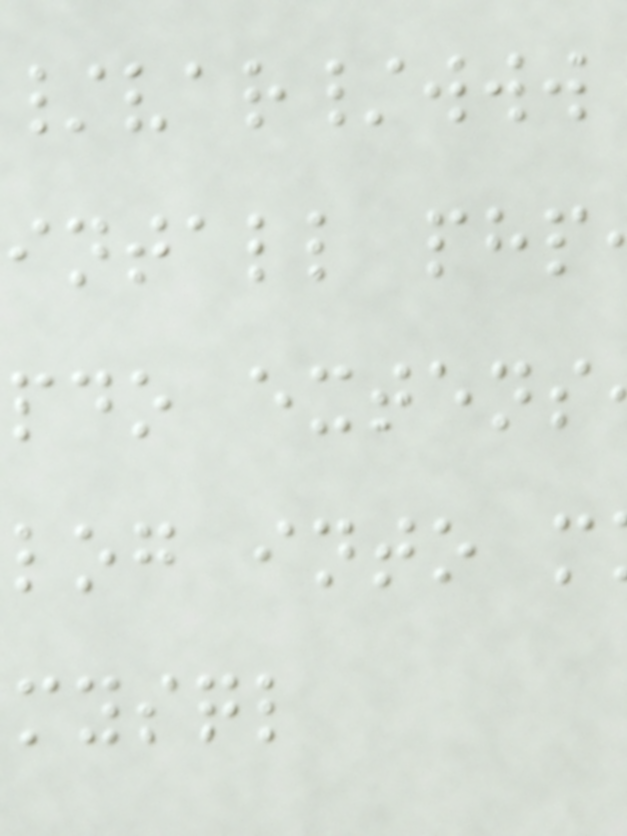/var/www
intall php
pdo extens
log into m
mysql
